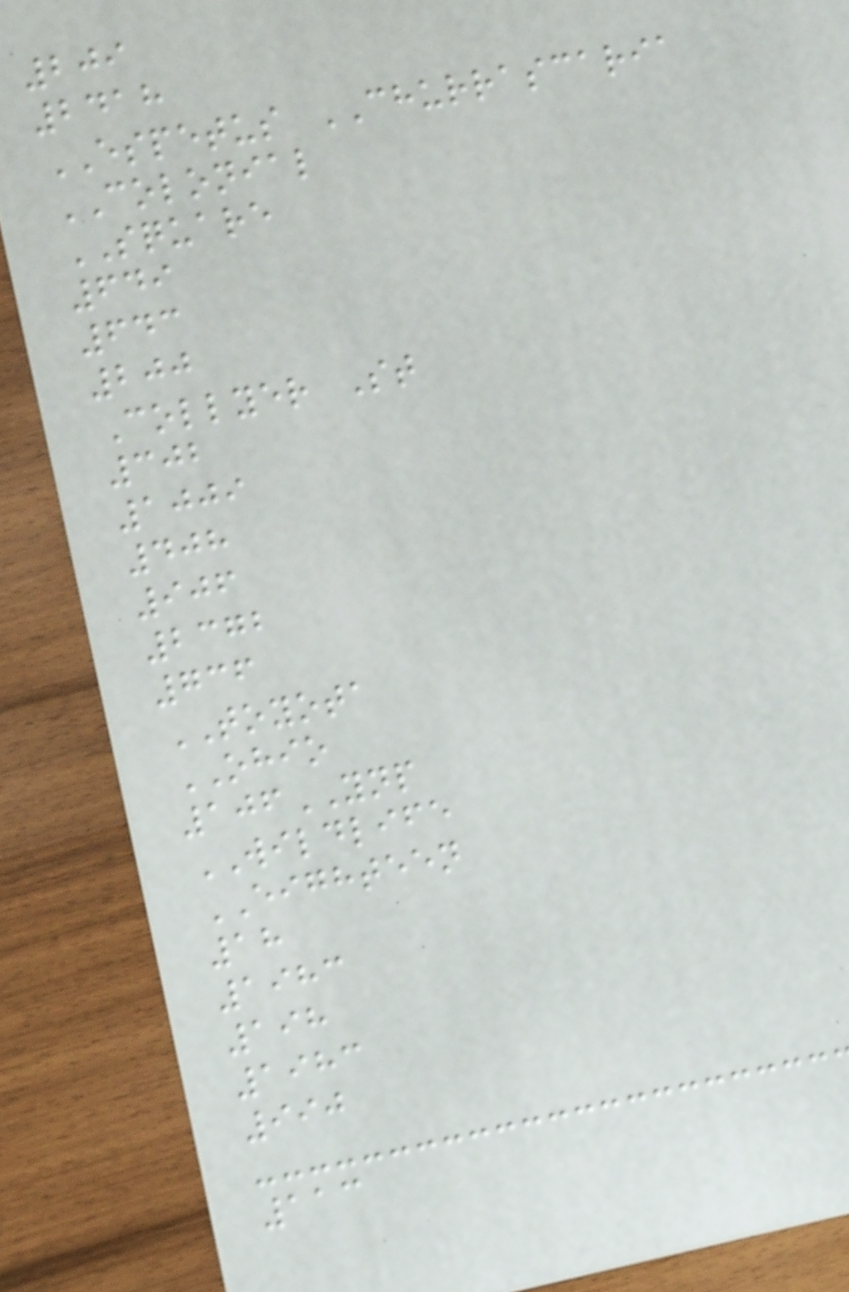209
2418
ESPETUS CHURRASCARIA
COLONIAL
SQUARE
649
643
200
Collyer St
302
1009
408
906
2372
736
TOYOTA
OHIO
106YNP
WILDLIFE
EIGHTEEN
18
1983
198
1983
990
113
